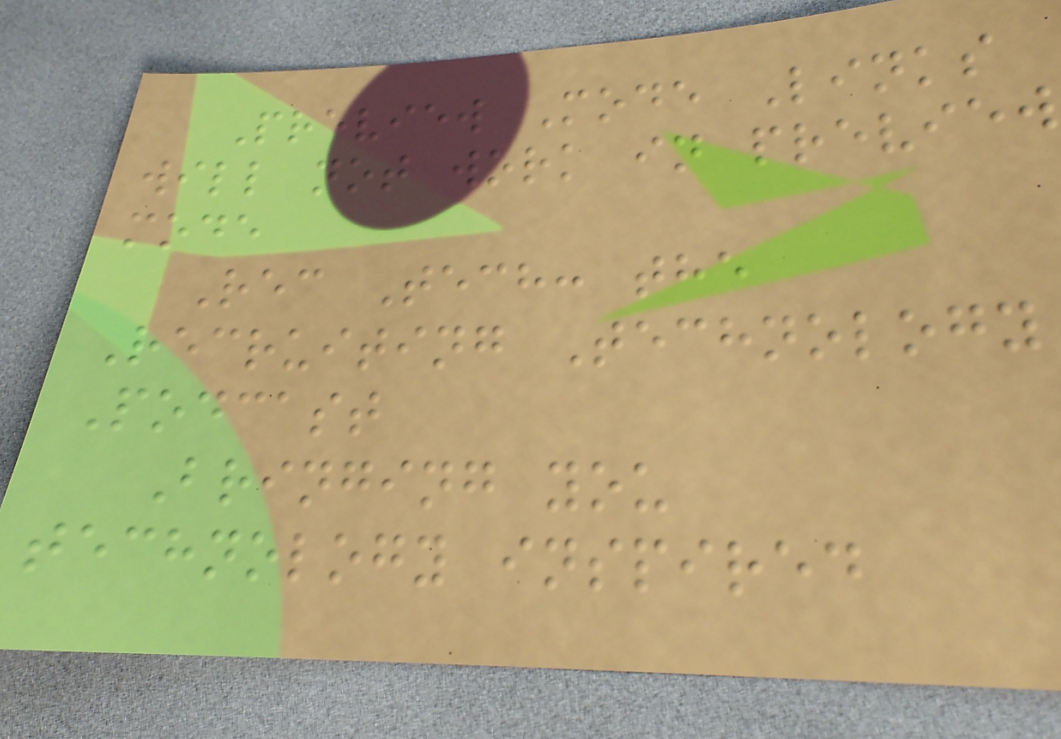Preview Mode Links
will not work in preview
mode
Rec Tech: the
Recruiting Technology
Podcast
Bringing you
technology inspired
